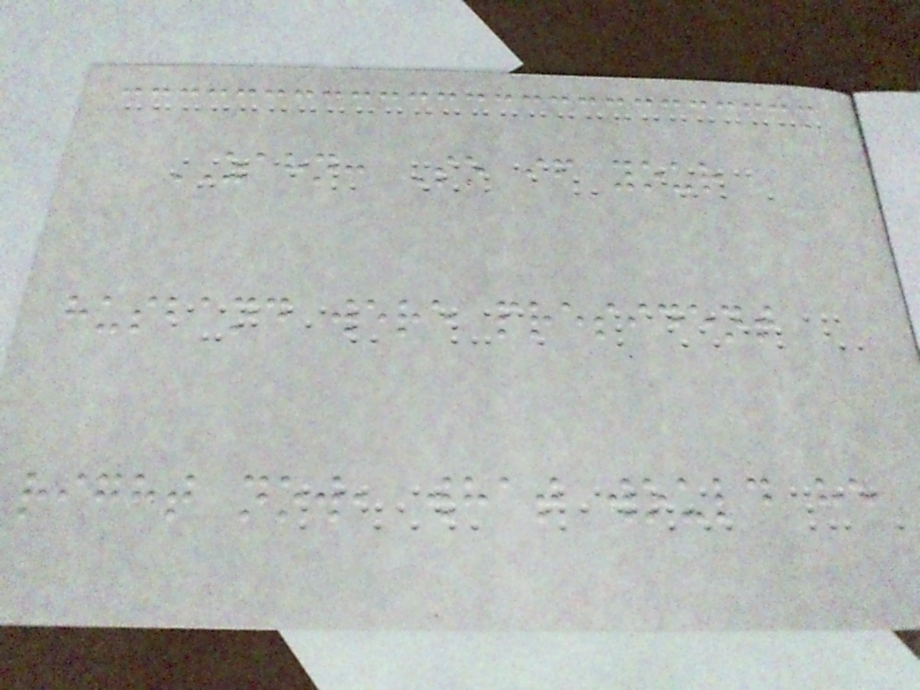ZAHN: So if your
husband were president
right now, what would he
